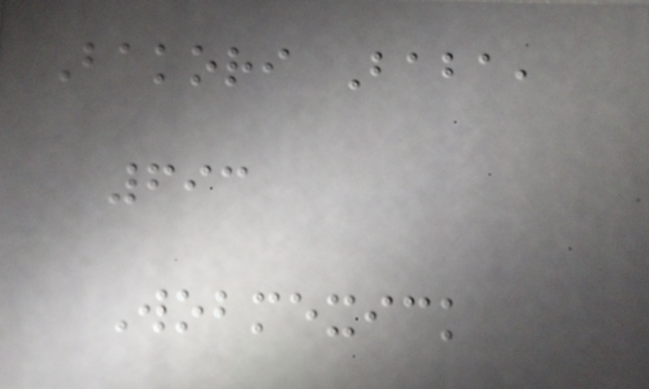Bakori Baba,
693
Wobmexick
